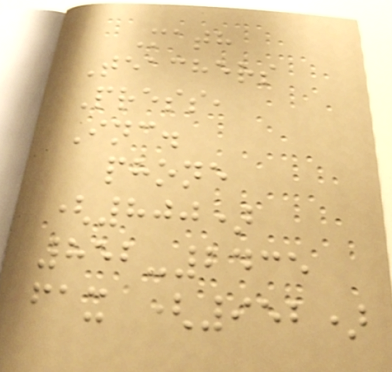Math
Teachers
Press,
Inc.
phone
(800)
852-2435
fax (952)
